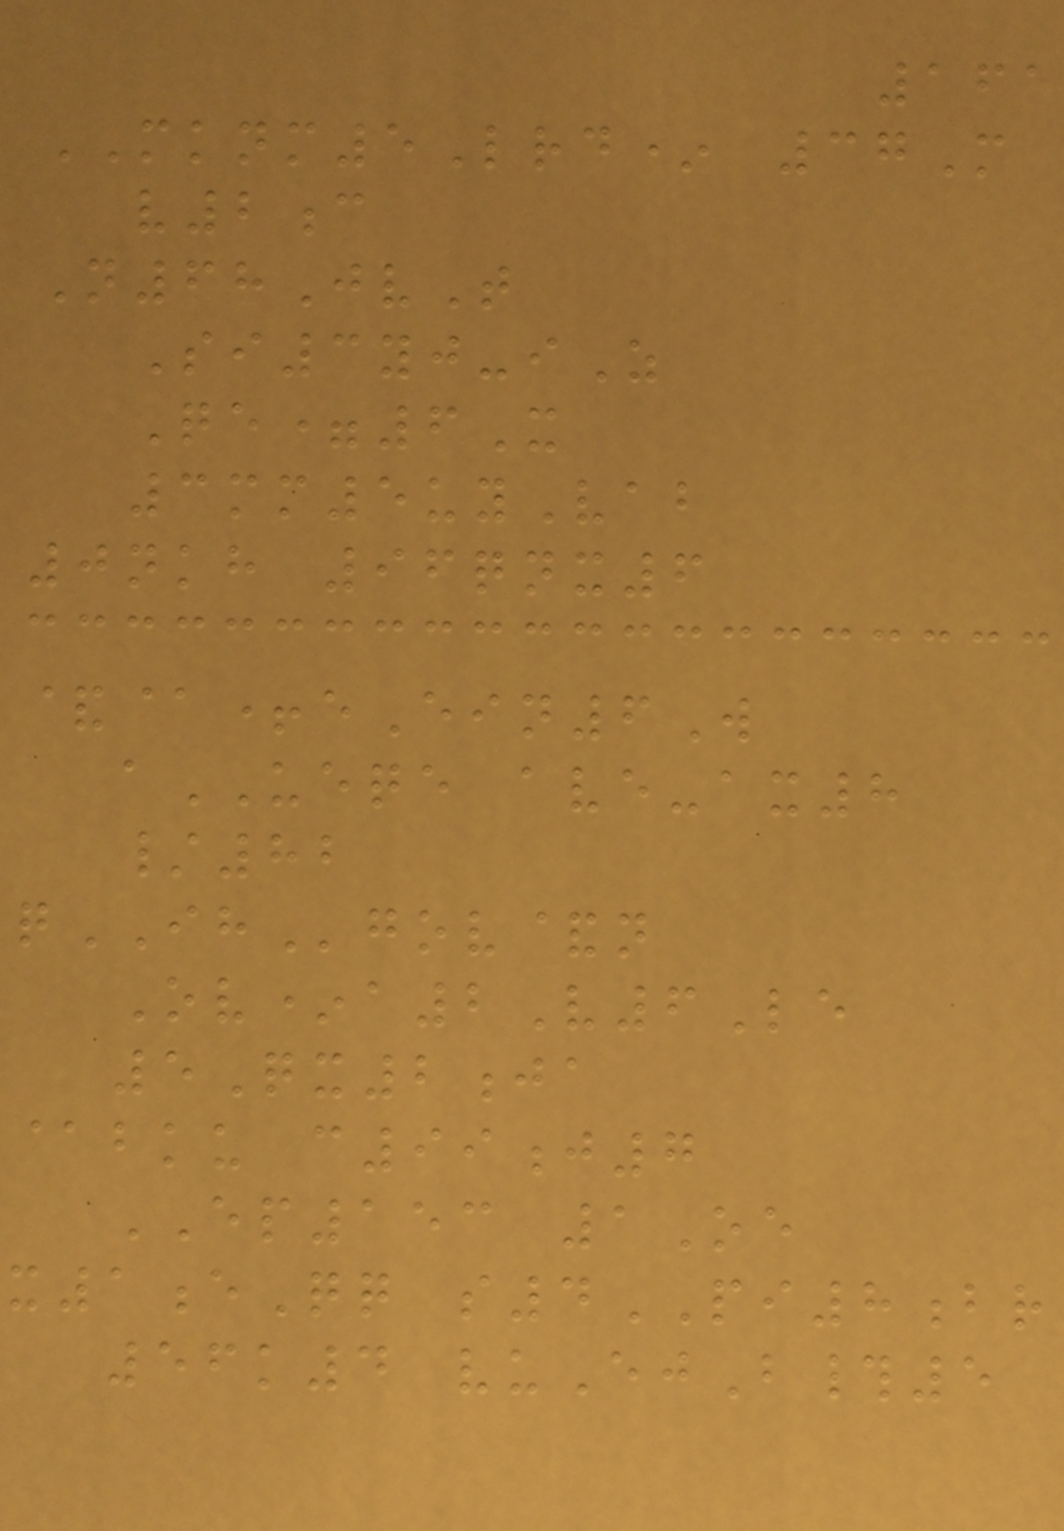161
MKNM5Lrd* 37M
v2c
N68JvT
Si3yj-iZ
Qe=6X
3mm5uyVab
0nkh 96qnx6
&@+eEin6W
aUEQE ave-ax8
/82
qIHgov&n
Ov*a2V6Le
5Qx2ja
@bku c99j7
EP153 1Oe
x1eQq s4PI8br
56k4 vuEjB#5
